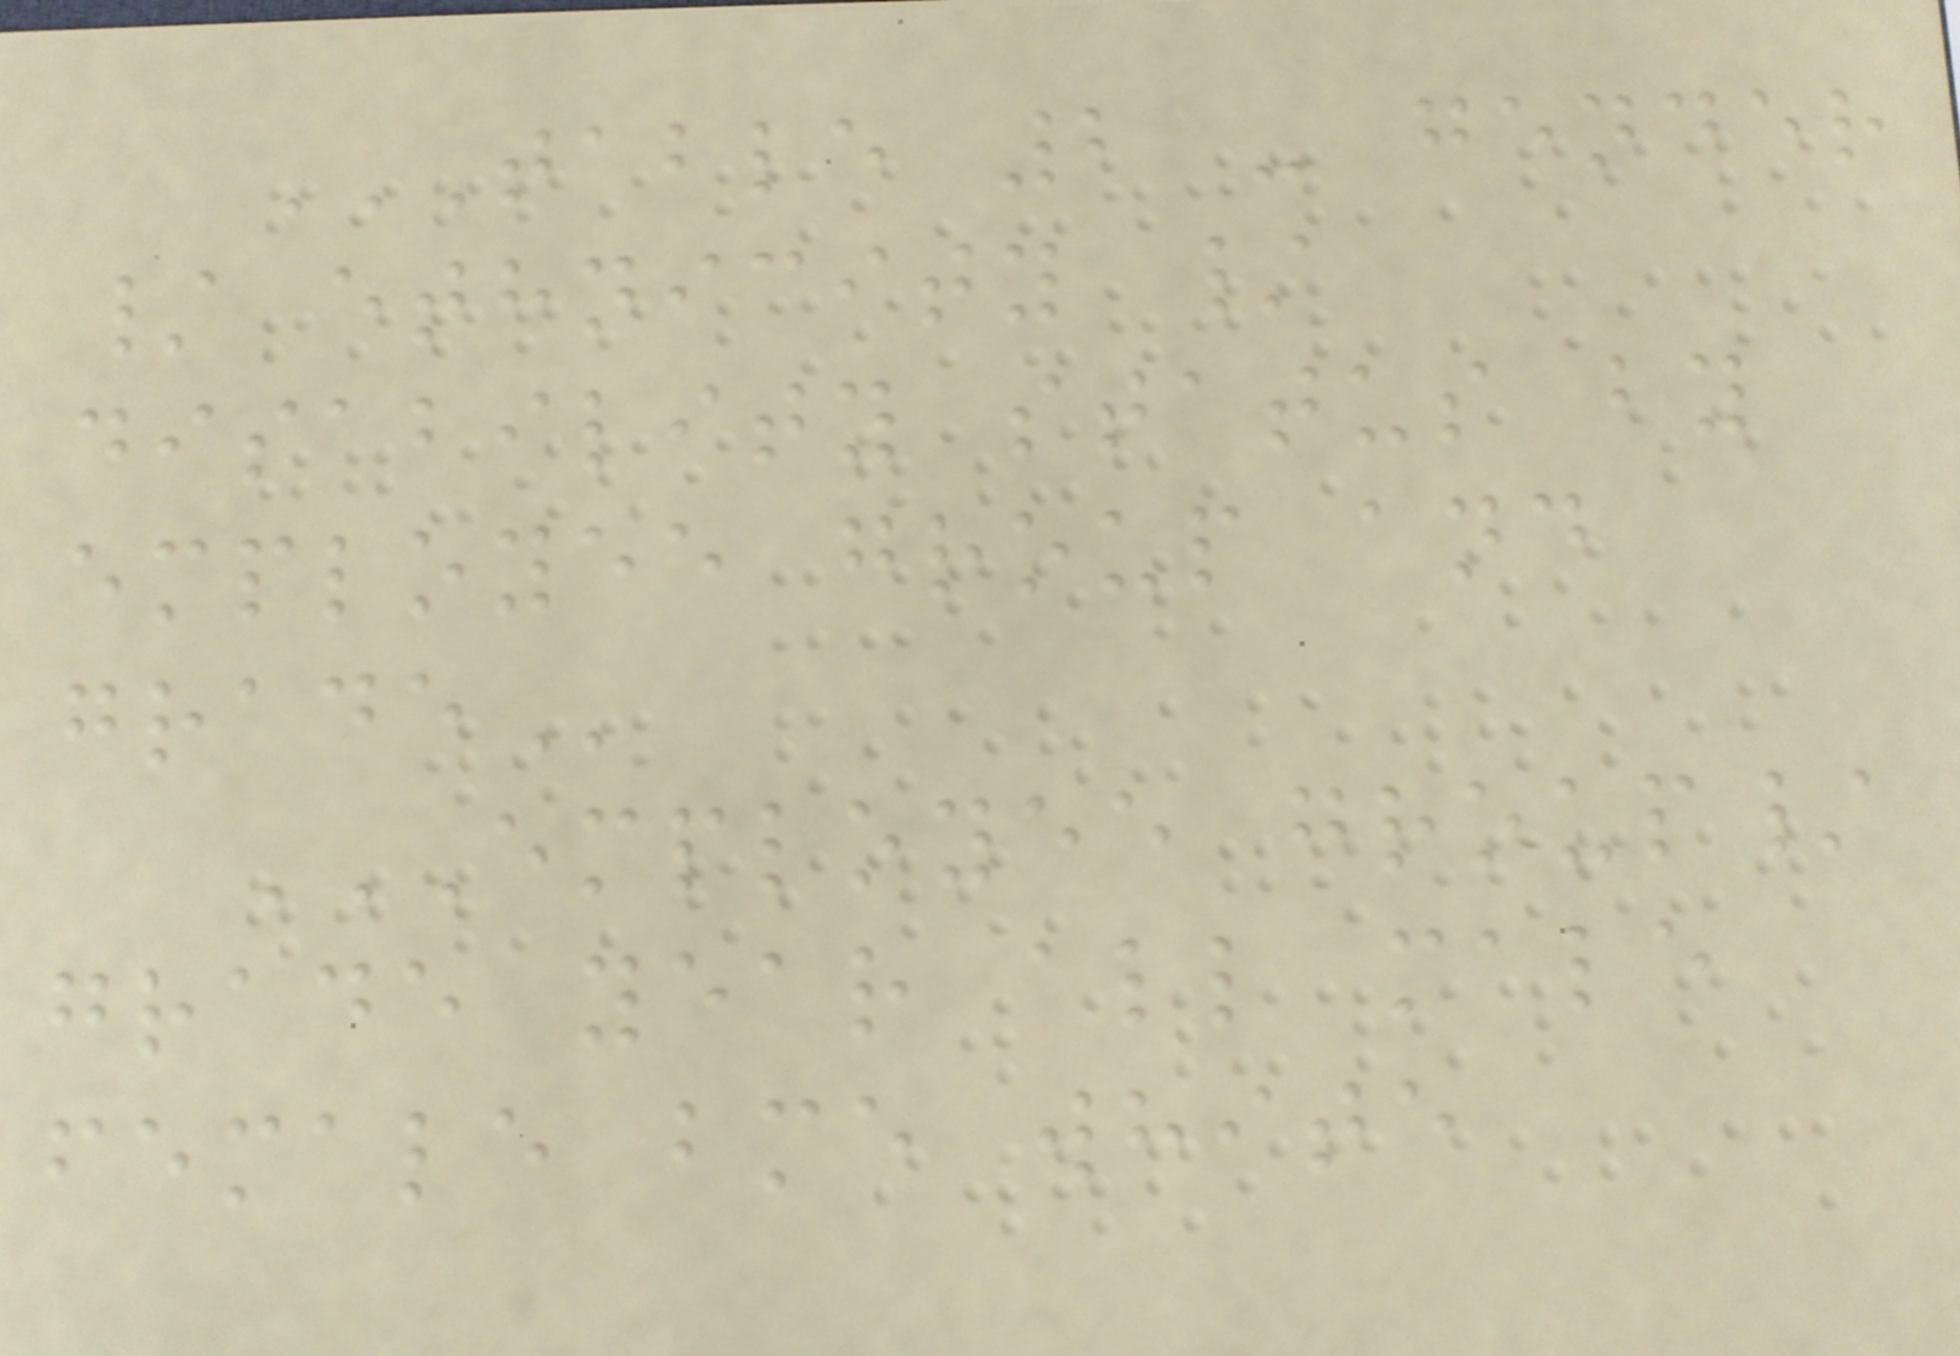TABLE 2 - GENDER
/ ETHNICITY /
DISABILITY STATUS BY
EMPLOYEE GROUP AND
GRADE
EMPLOYEE GROUP/
GRADE YEAR ALL MALE
FEMALE BME WHITE
